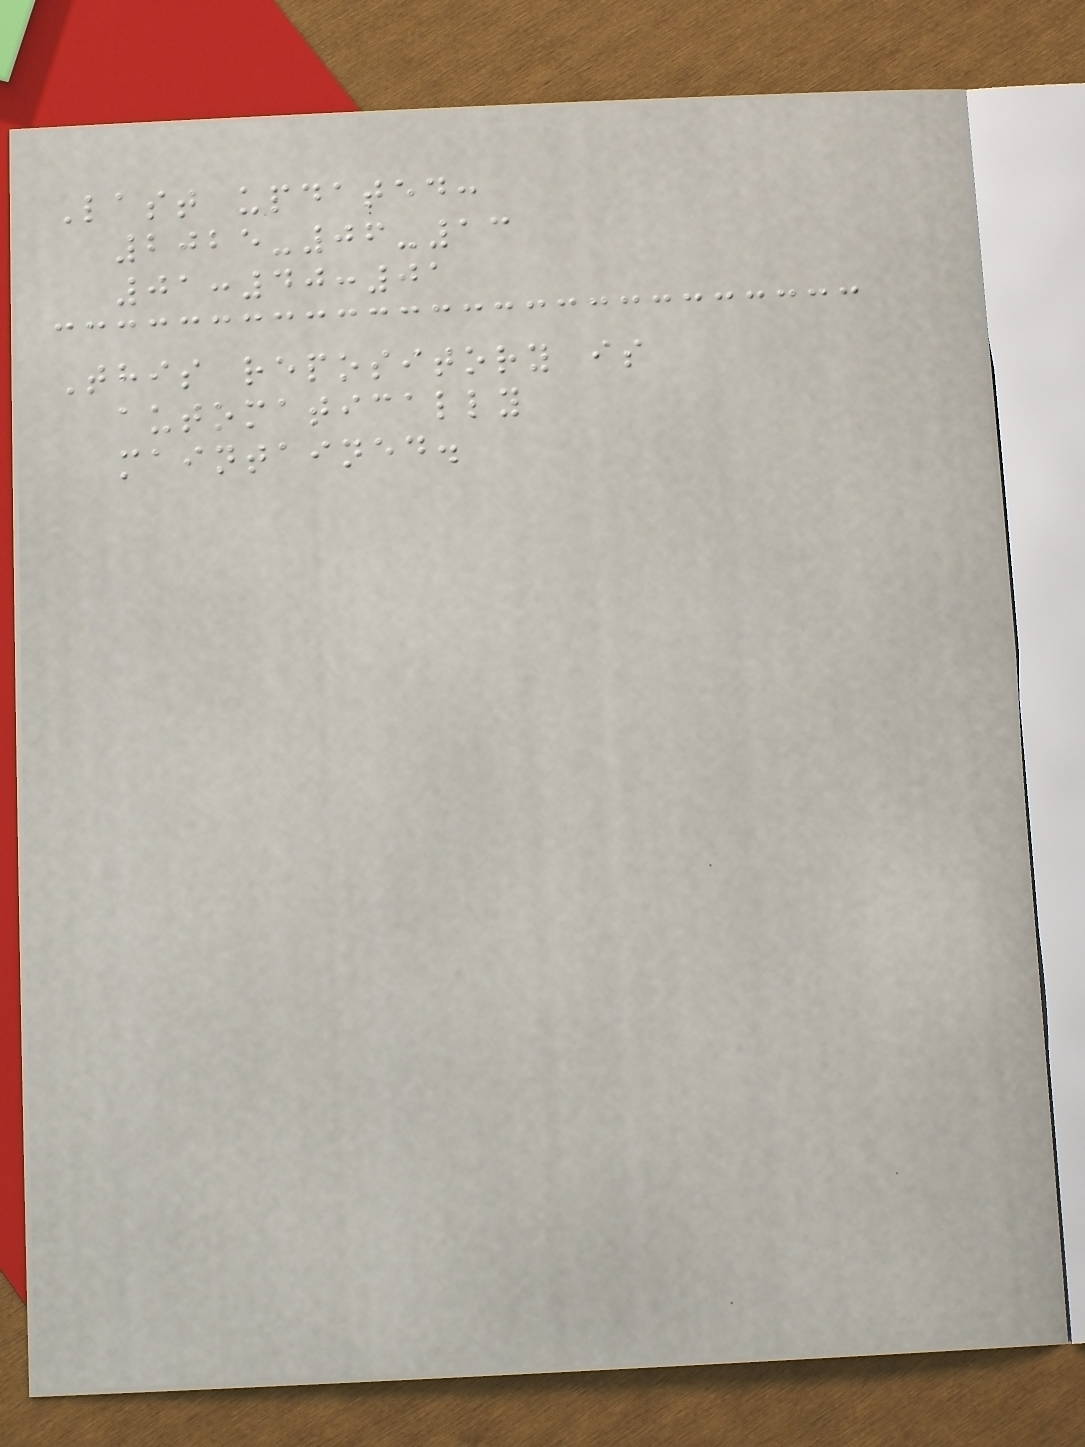Last updated:
2025-06-13
01:40:01
This repository is
automatically
maintained.
